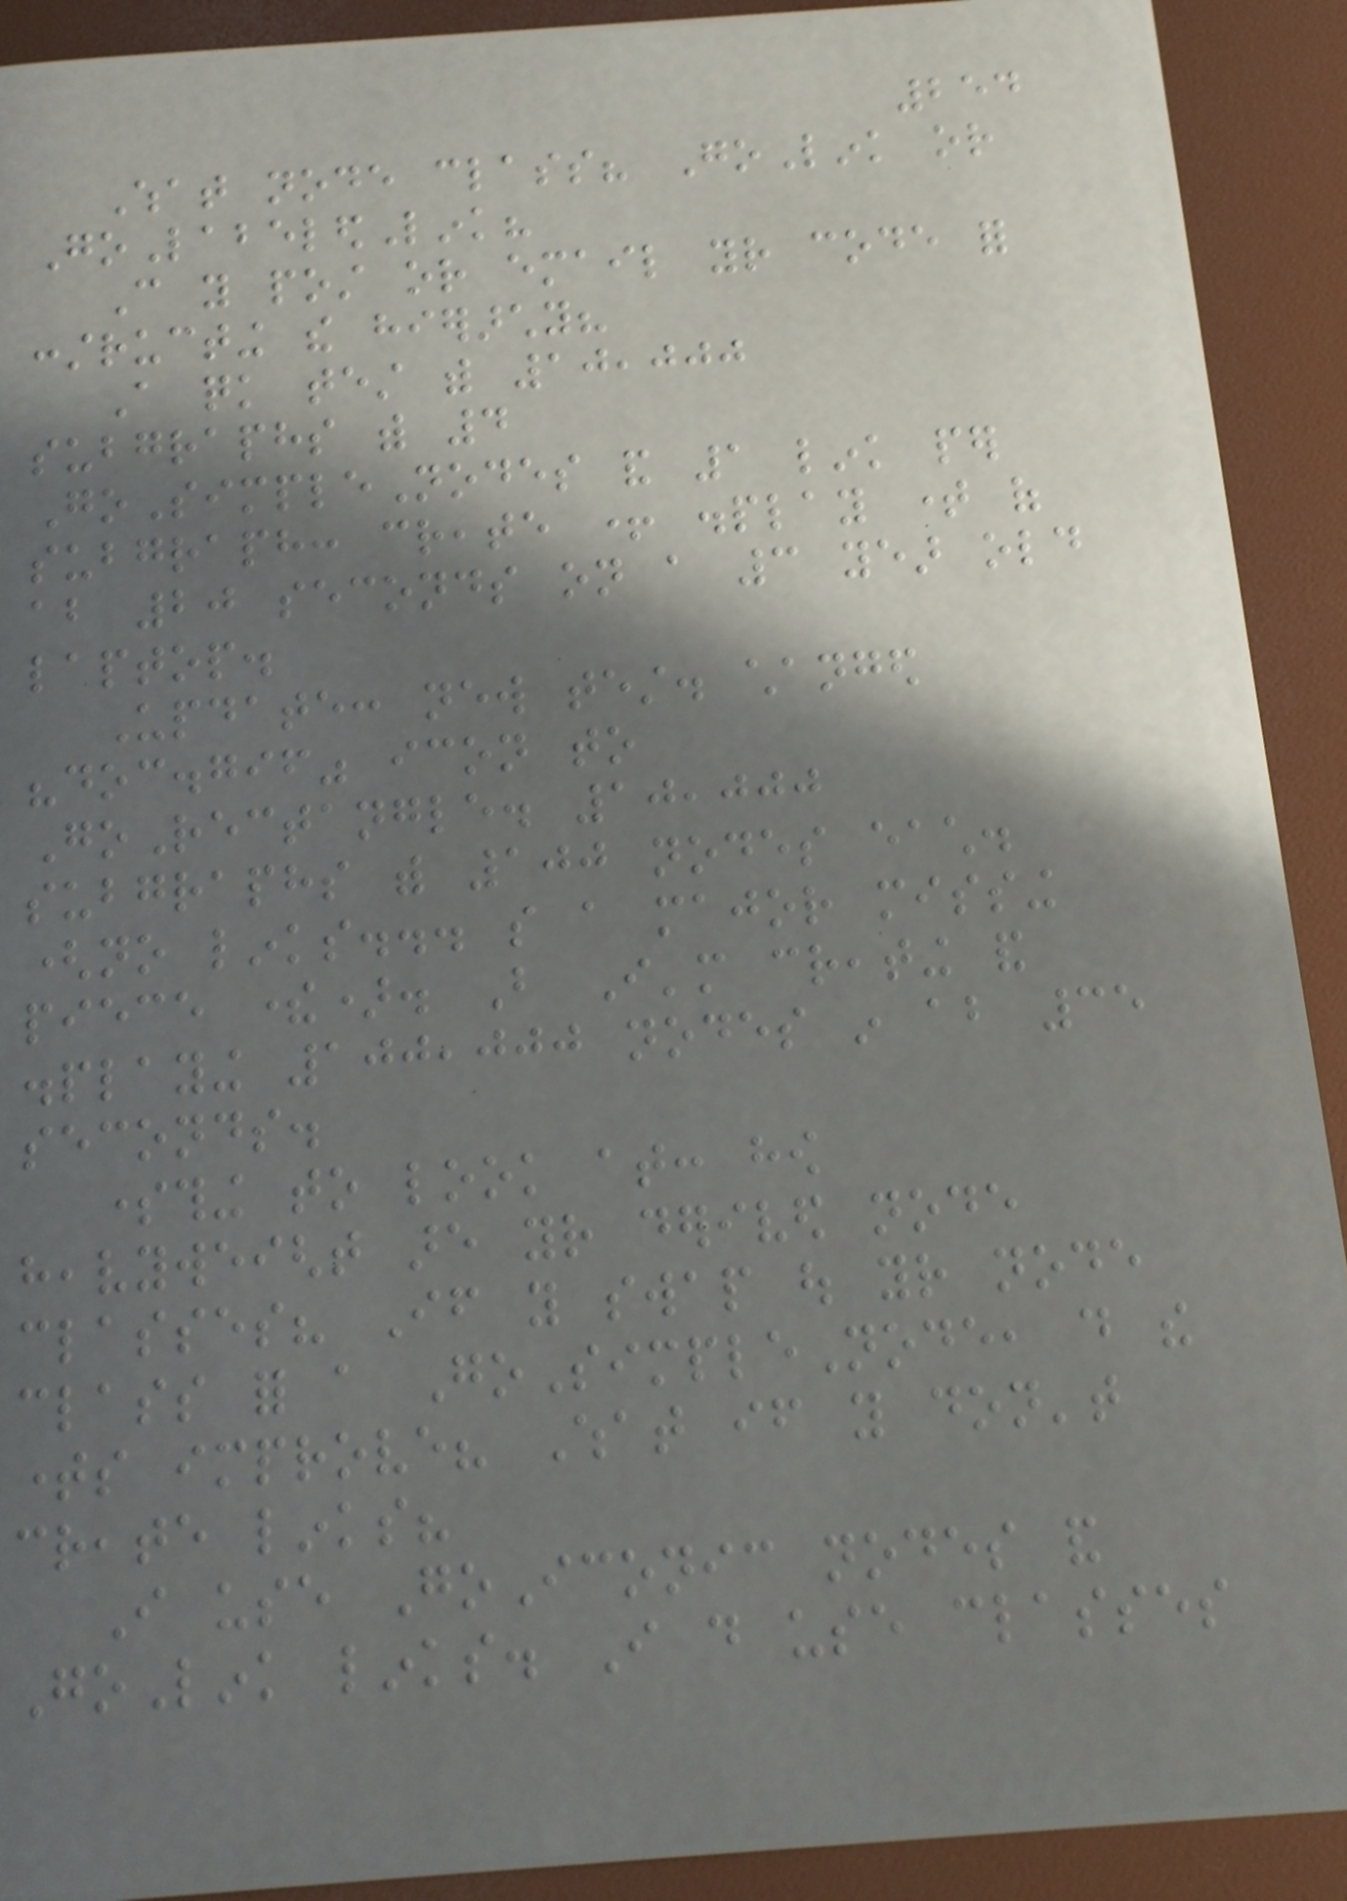254
What node class? GoLink or
GoLabeledLink?
Can you post or email your code for
constructing the hierarchy?
A quick test with 10,000
subgraphs with 4
GoSimpleNodes and 1 link per
subgraph: create + display time of
about 20 seconds on a 3 year old
laptop.
Update: new test. changed
"doc.gif" icon to
GoRectangle. 10,000
subgraphs with 100 nodes each.
(no links... so a major missing
piece there). But I'm creating and
displaying 100,000 nodes in about 35
seconds.
something to look at: how
heavyweight are your derived node
classes? If you swap out your node
class for a GoSimpleNode, do the
times improve? What if you don't
create links?
I use GoIconic nodes and
GoLink links. I do use classes
